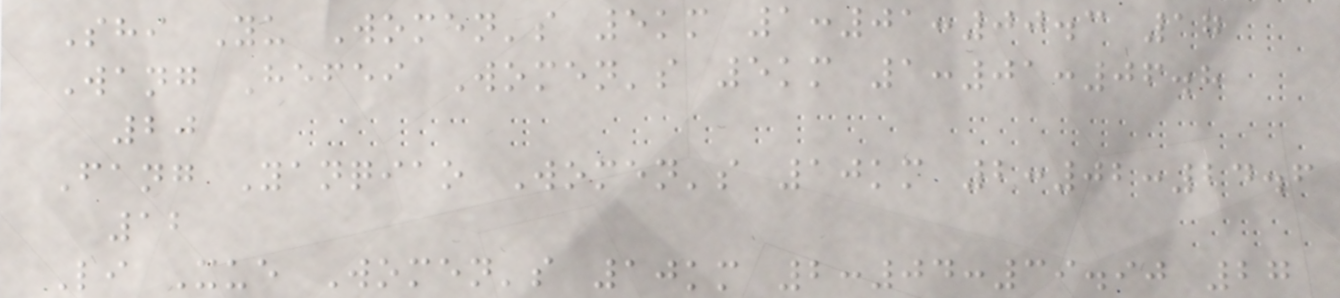Shi Yu Women's 5km 1:01:00.3 17
Wang Hefei Women's 5km 1:01:06.8
20
Fang Yanqiao Women's 10km 2:02:24.6
12
Li Xue Women's 10km 2:04:39.90 27
